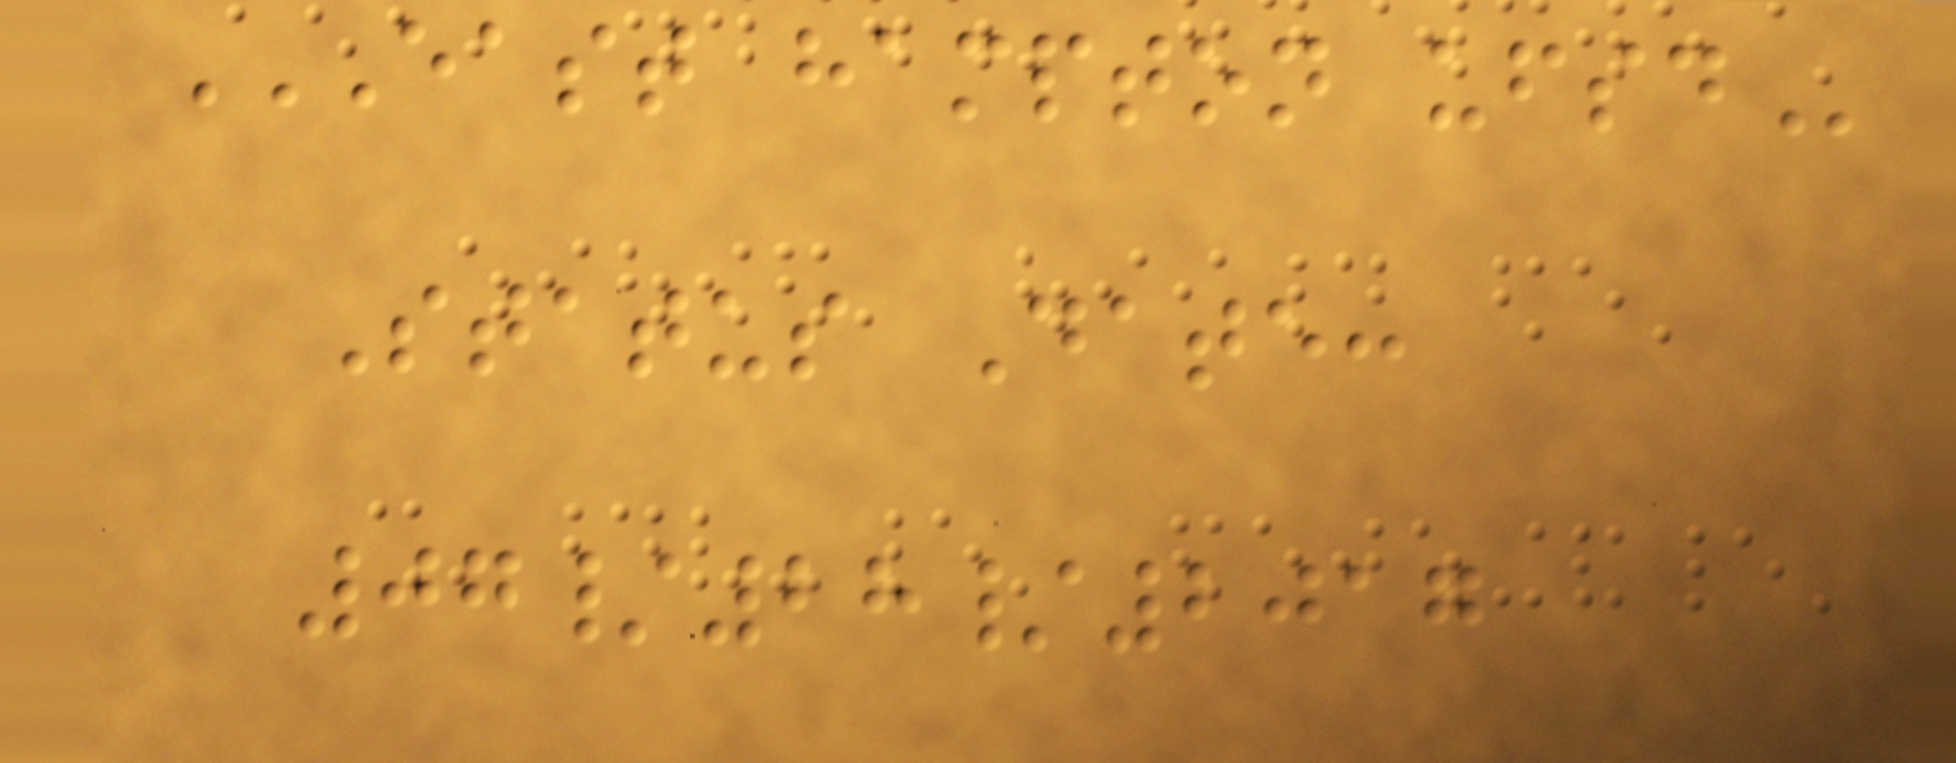EAST HAMPTON UFSD
Status Date:
07/28/2017
